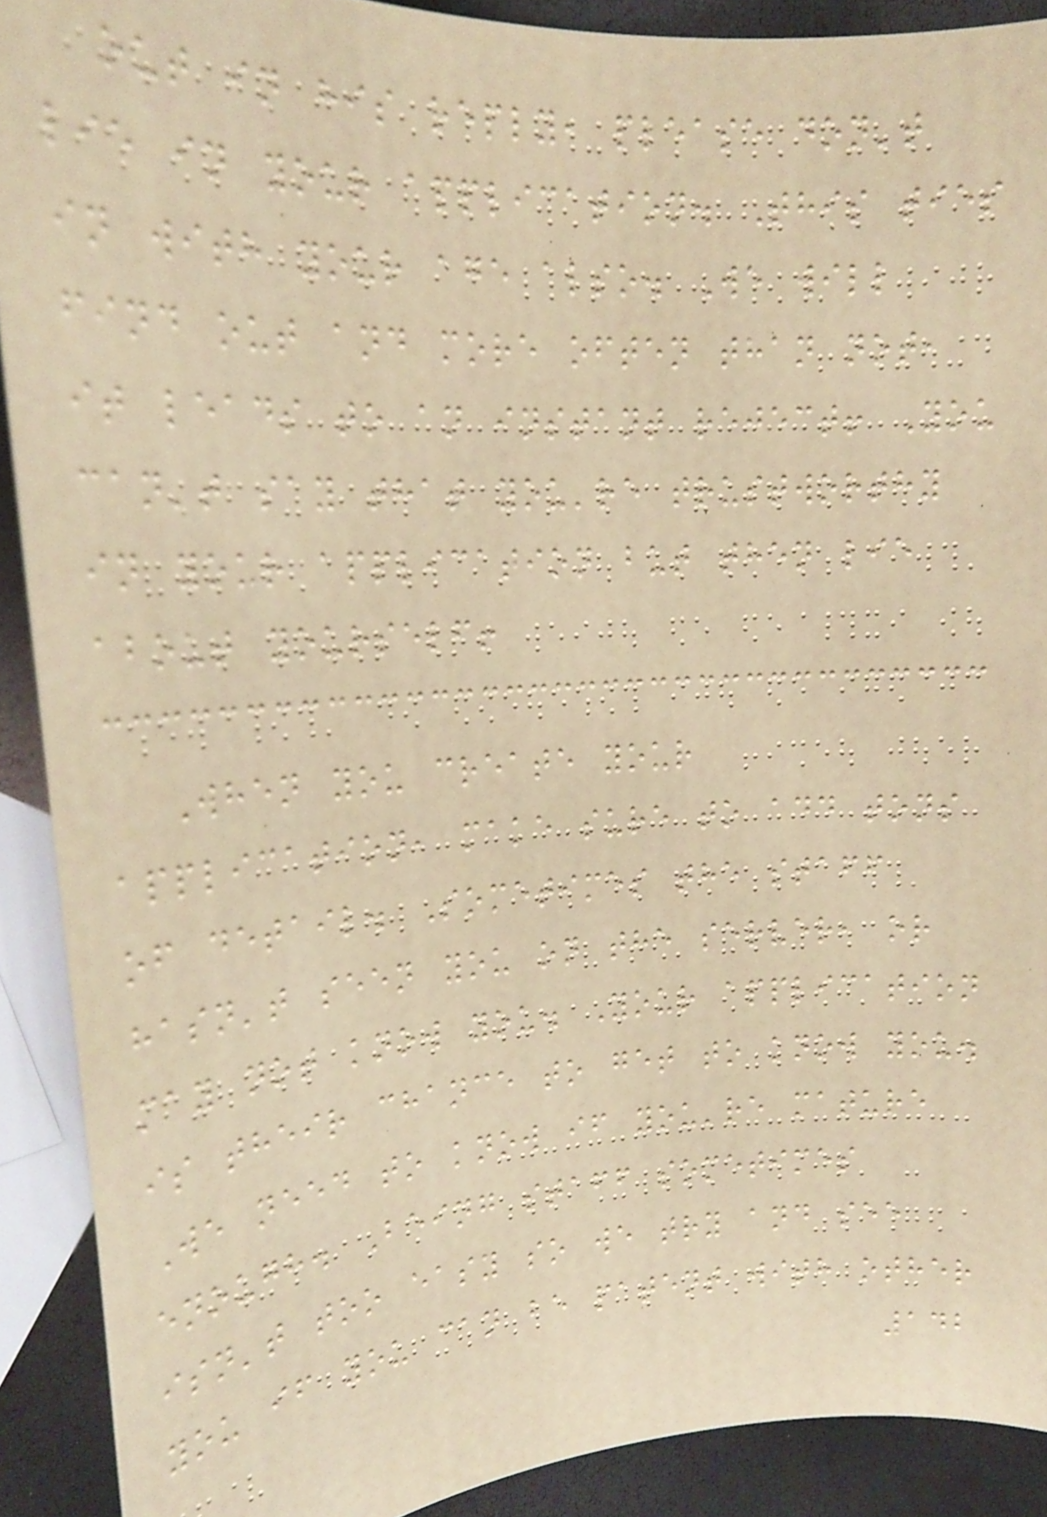out in his reply, please don't
lie in your application. This ties
in with your age also. We will
find out and more often than not,
it leads to an instant reject! You
can't say that you're trustworthy
in your application but then lie
about yourself!
When you create your
application, make sure to add tons
of detail. Sometimes the staff
hasn't seen you on the server, or
may not know you. Your application
is their chance to get to know you.
We need to know if you're mature
enough. Being staff sometimes
isn't too easy so we try and see
you if you can be patent with other
142
